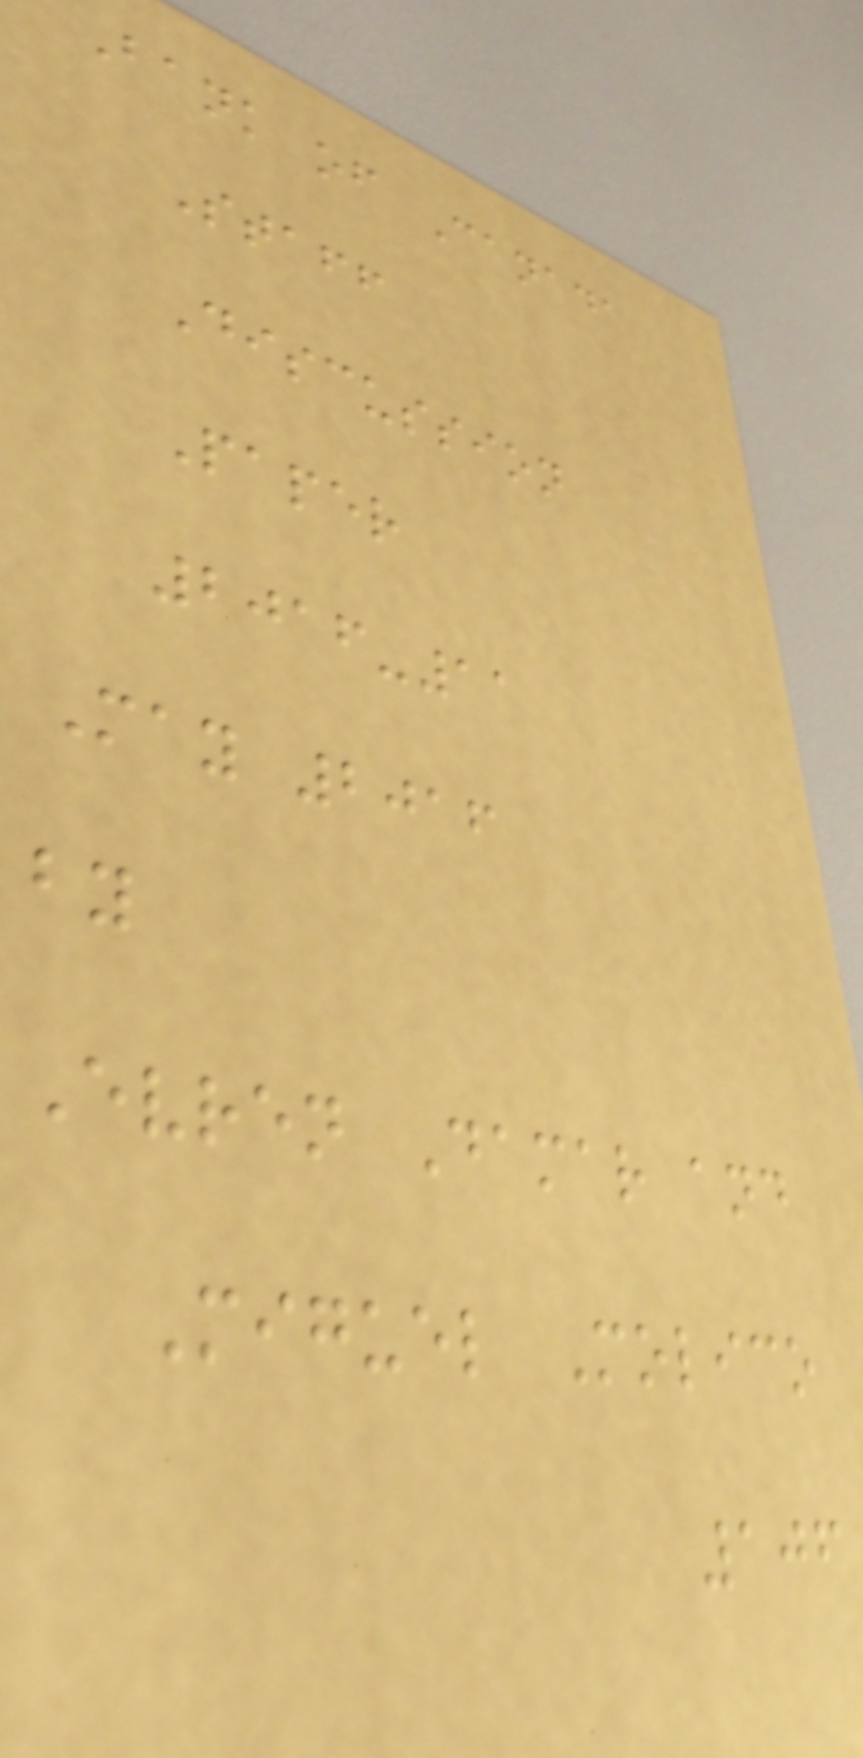Bank of Canada
Staff
Discussion
Paper
2016-11
May 2016
by
Evren Damar and
Miguel Molico
106
